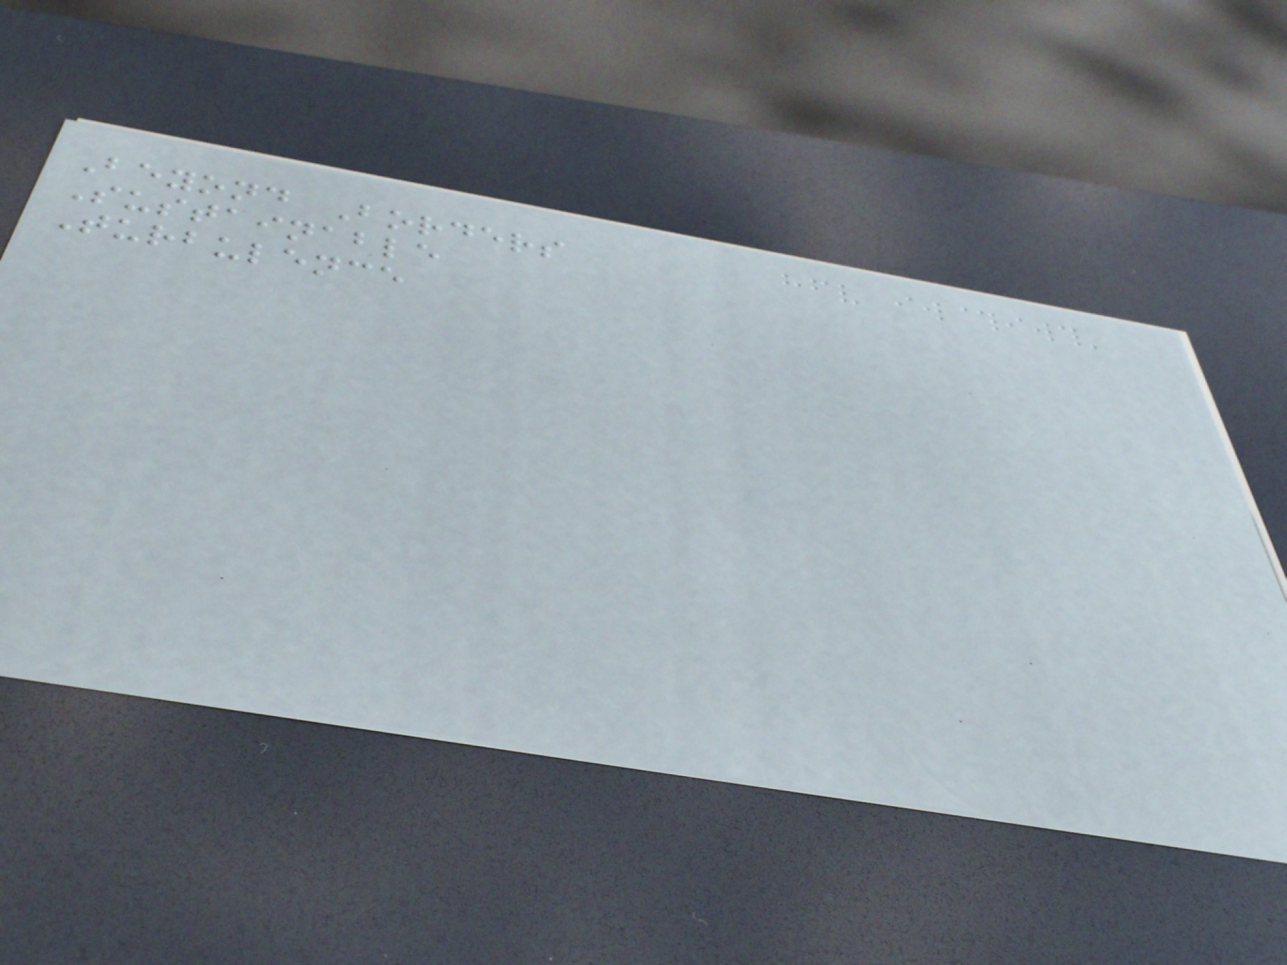Beyond Borders
Sustainable
Turbulence
